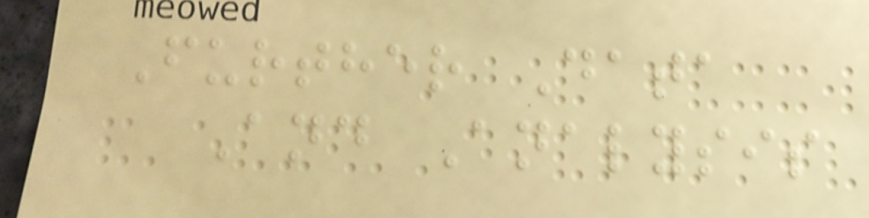Further Data
And Analysis
